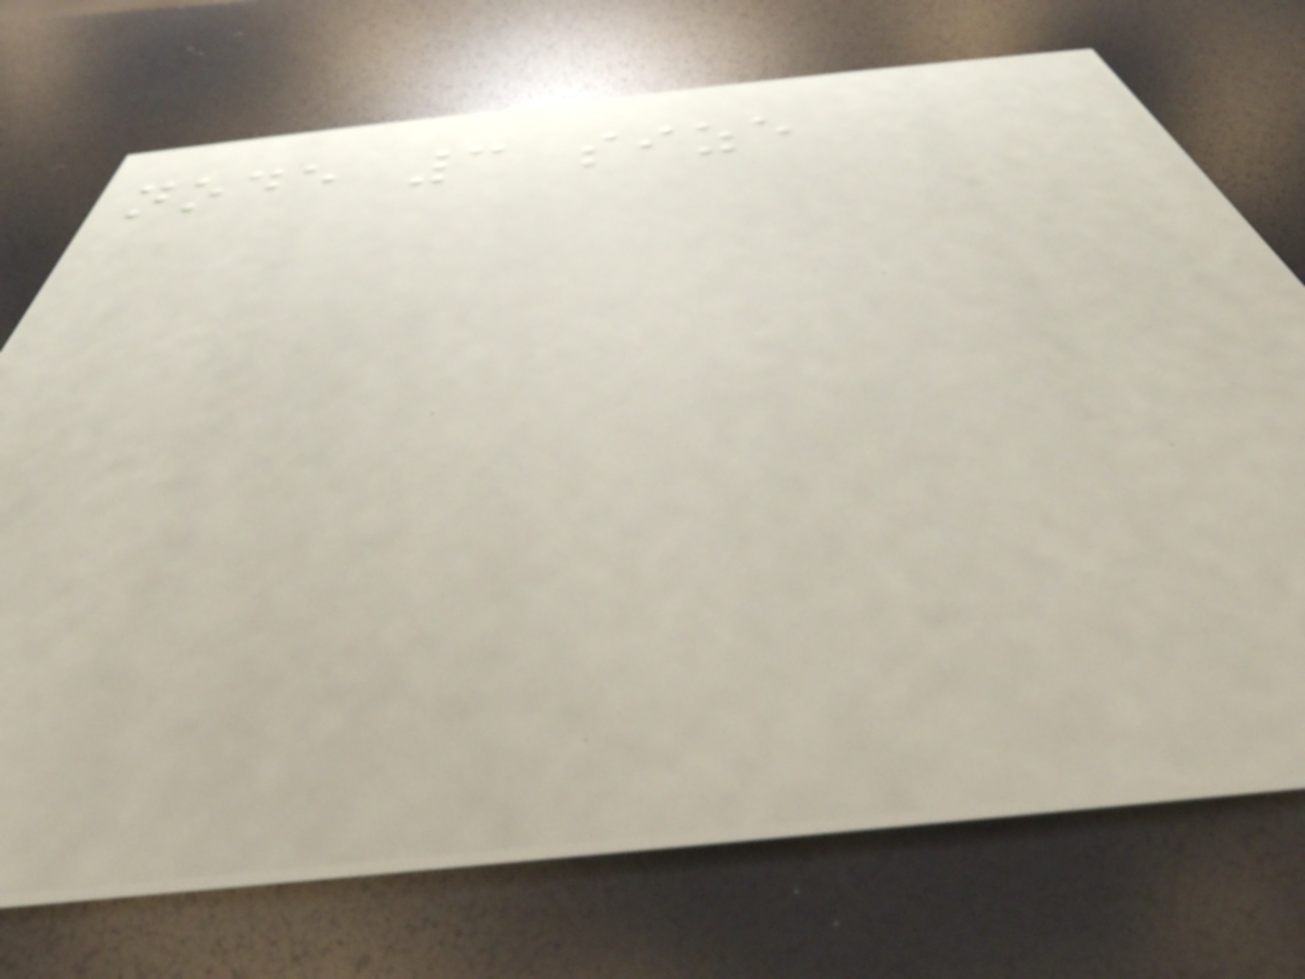node 3 size
